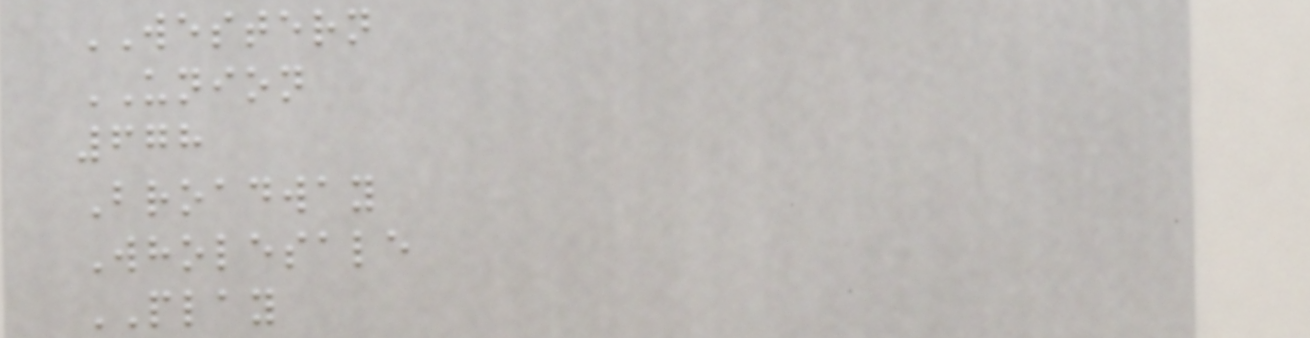WESTERN
UNION
678
Broadway
Wholesale
PLAY
